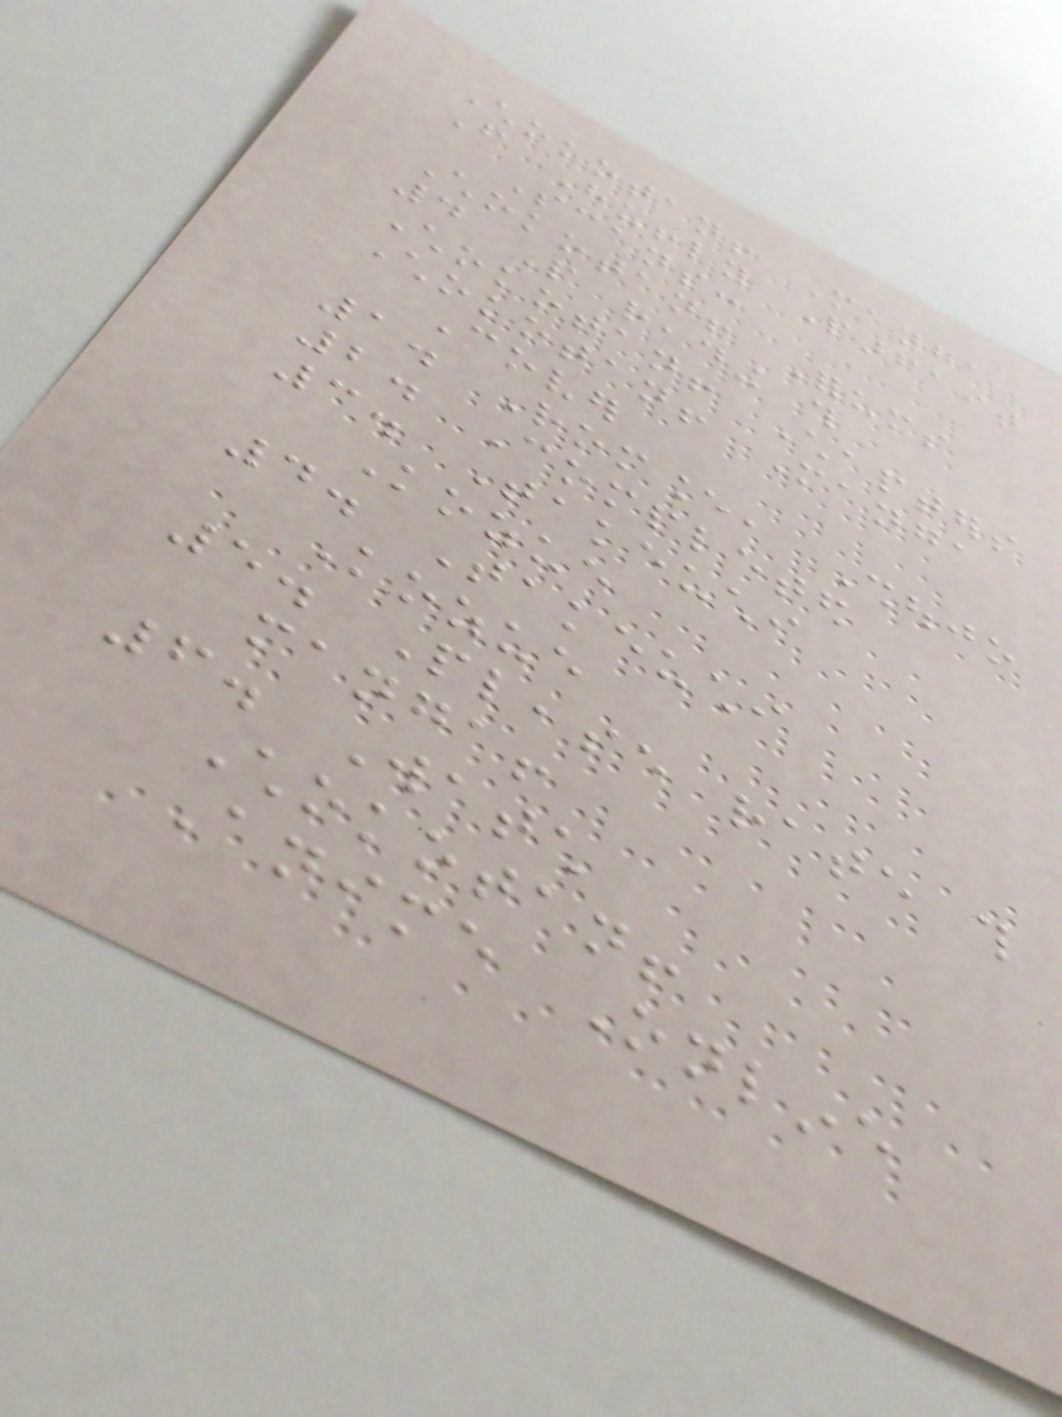Chokotan! Manga
From Huffly Parfait
Scans:
Chokotan! Forums
4 People reading this
Chokotan! Chapters
Chokotan! Manga
Cover
1. Romance, Shoujo
2. Completed
3. Takeuchi
Kozue
4. Takeuchi
Kozue
5. Please rate this
manga!
6. Watch
Chokotan!
Anime Online
